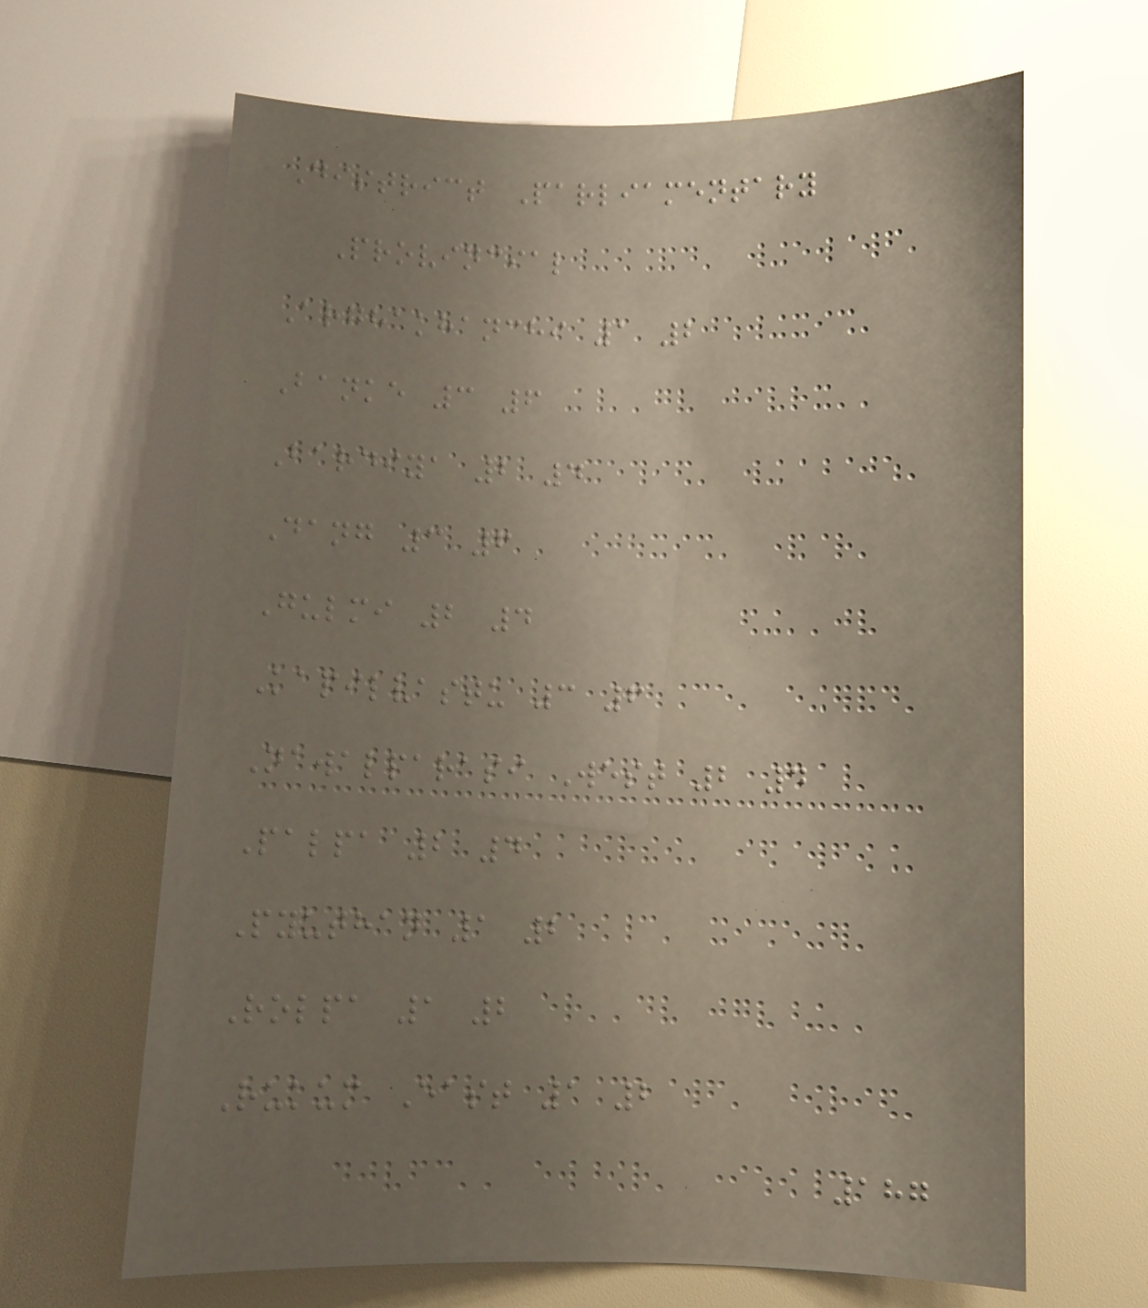District Parliamentary
Provincial
Arghakhanchi 1 2
Banke 3 6
Bardiya 2 4
Dang 3 6
Gulmi 2 4
Kapilvastu 3 6
Nawalparasi West 2 4
Palpa 2 4
Pyuthan 1 2
Rolpa 1 2
Rukum East 1 2
187
